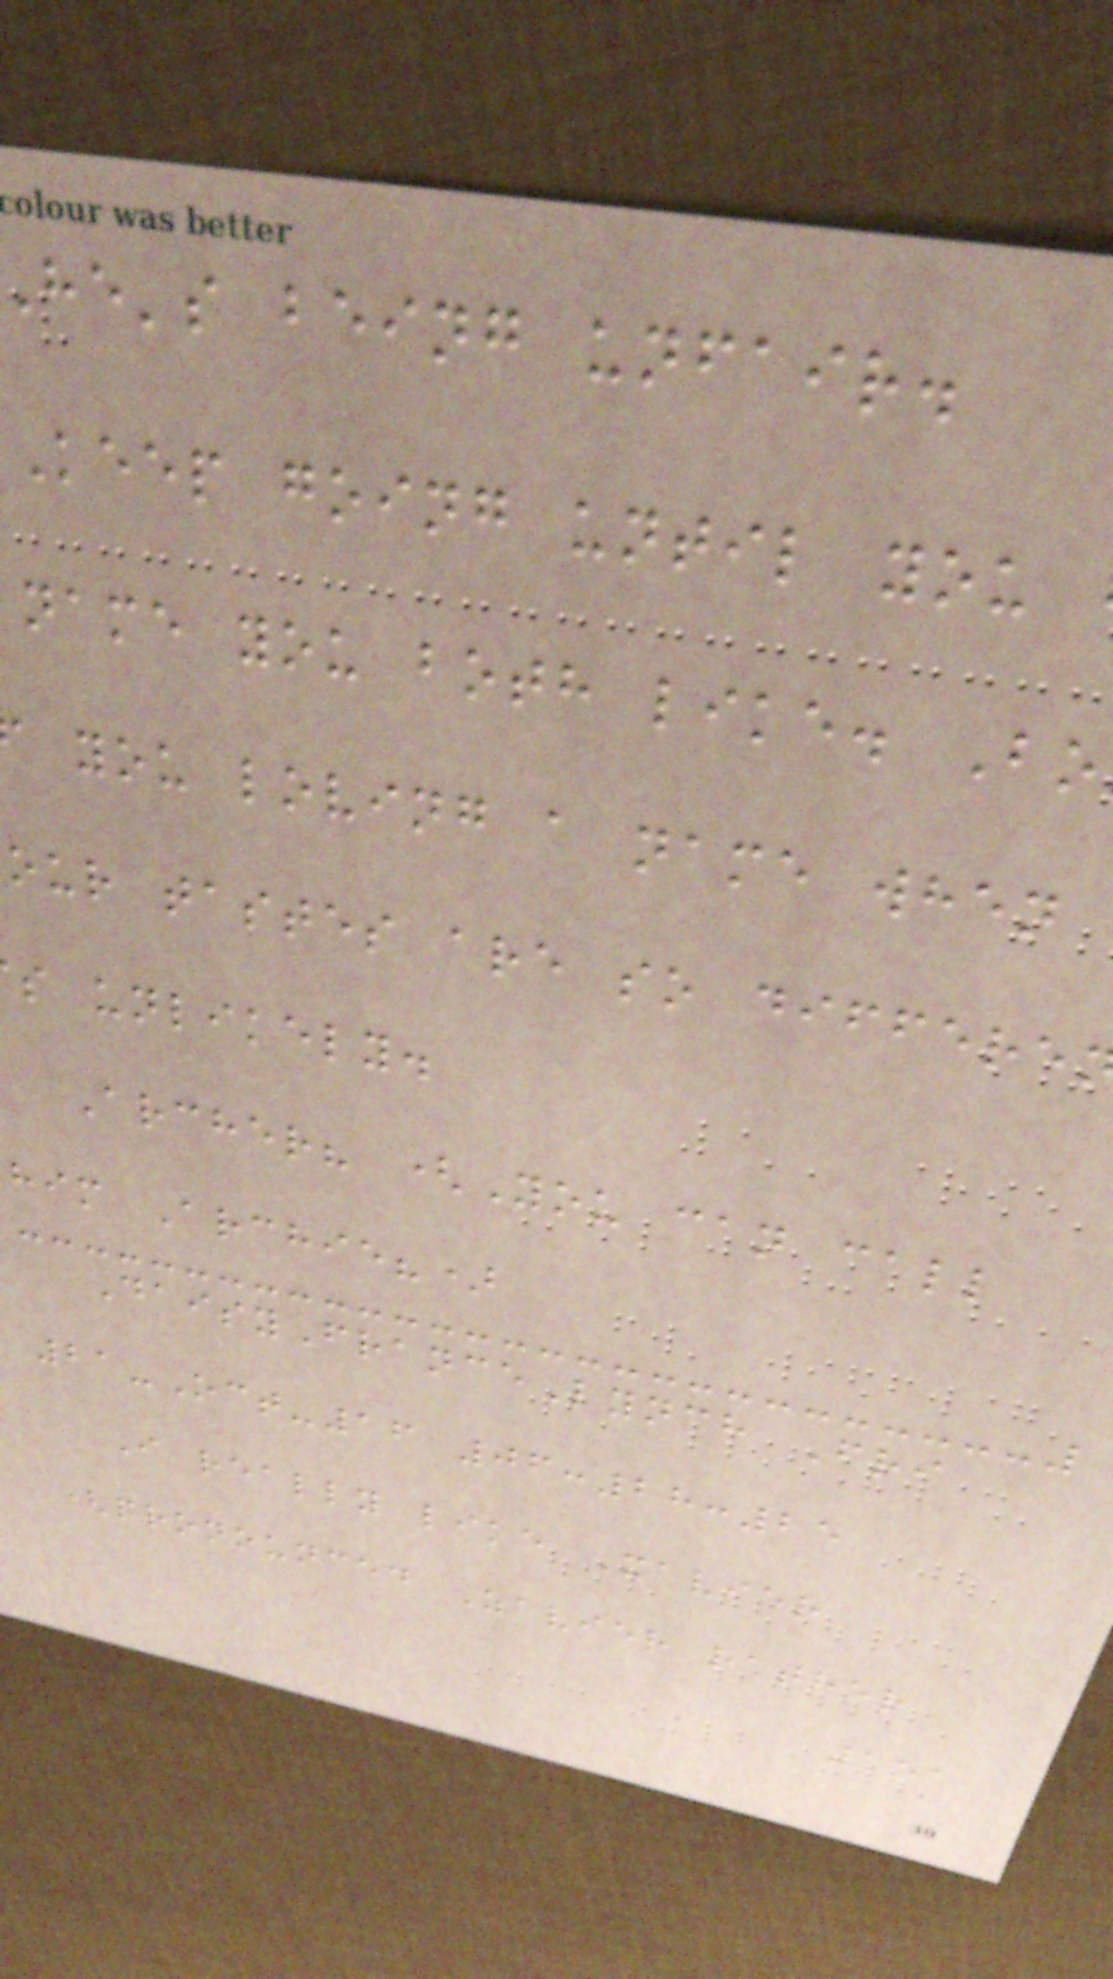he's being unfair.
Keep going until you
name you both like. Bo
you loving a name when
our tastes are so differe
s unlikely.
Archer? (You can call
him Archie?)
DaisyFranceLynch Fri
21-Oct-16 06:28:25
I really like Xavier
(pronounced Zavier rather
151
